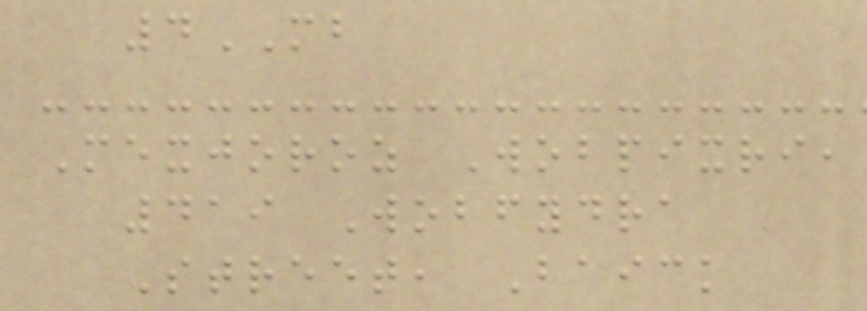4MB
Mexjoroz Wobpixri,
419 Wobfydra
Street, Baick
